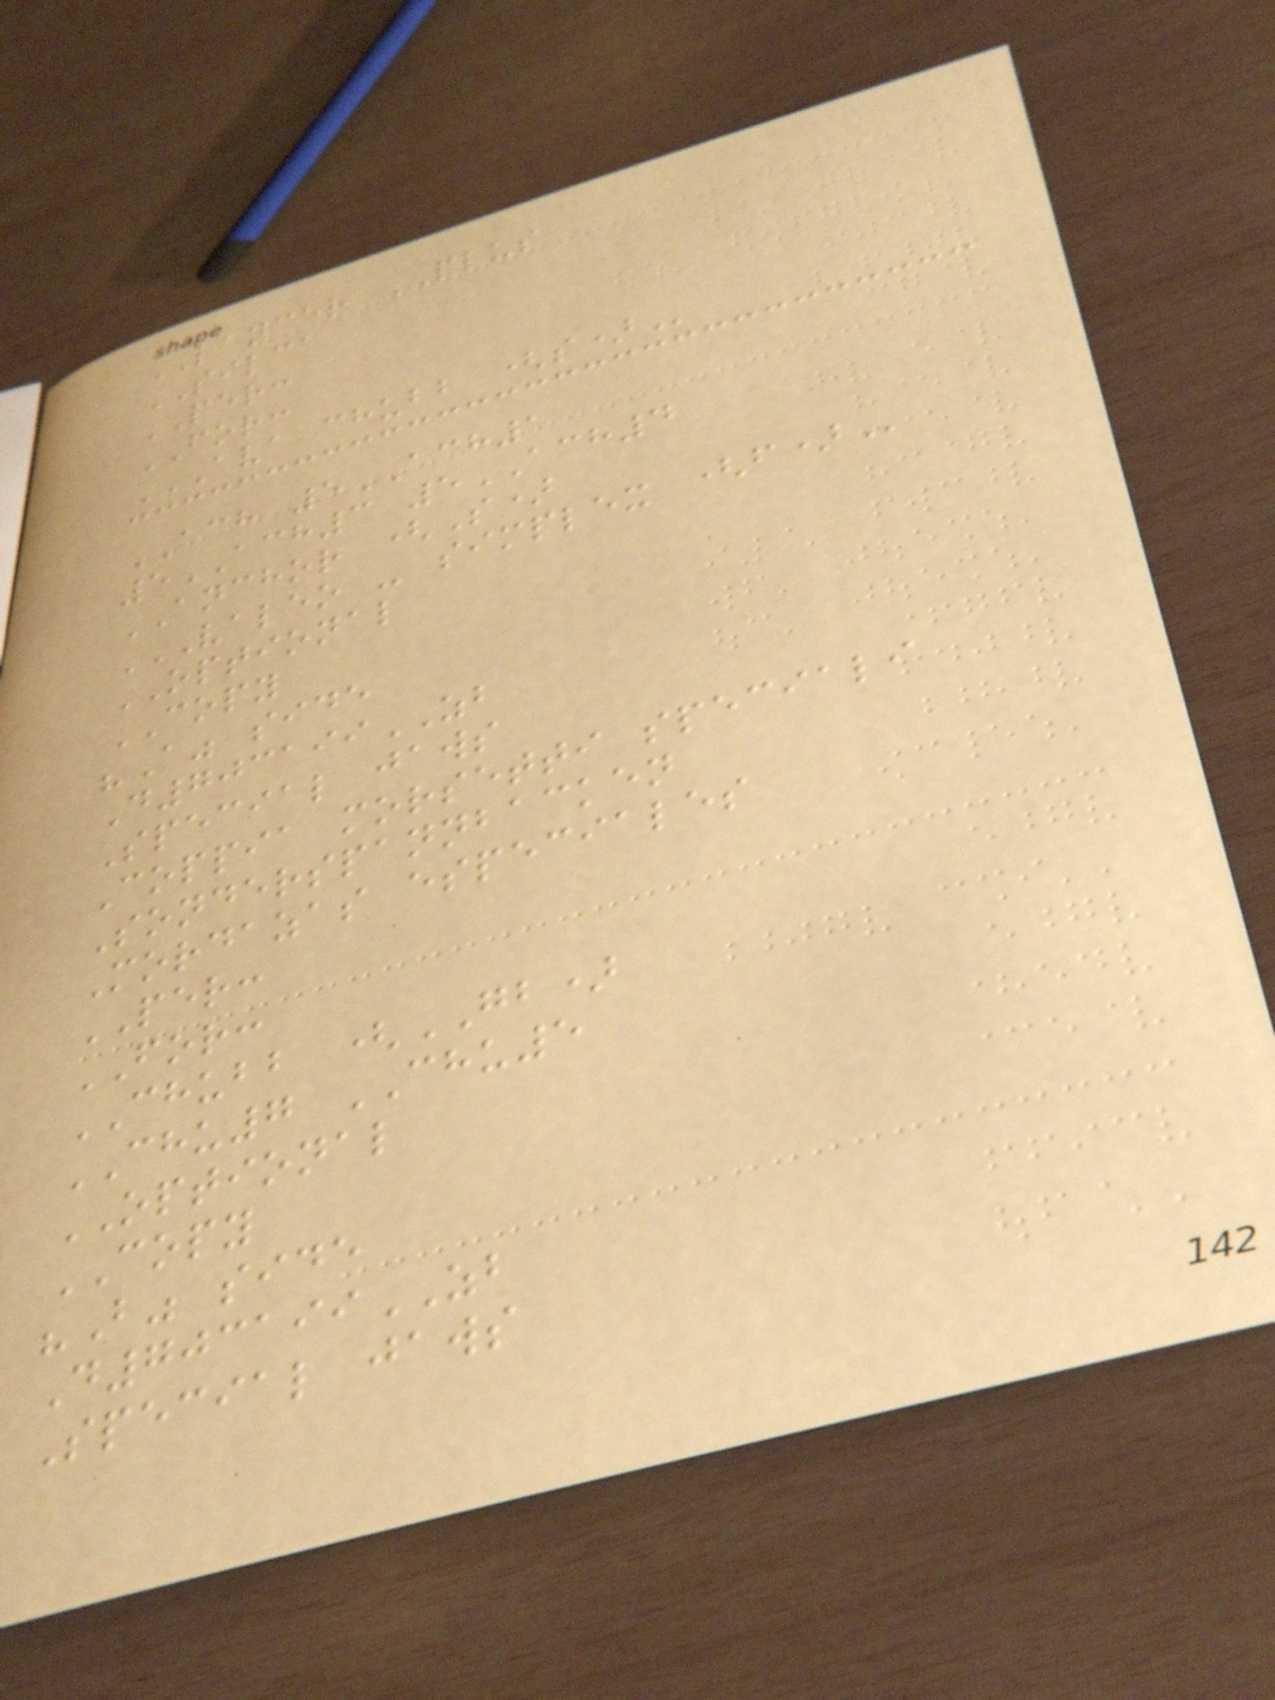LANCER PLUS
SILCA
PER:
FOR:
AVA CHUBB (S)
ACH 5ACH1
5ACH3 5ACH4
ANCHOR (S)
VALEO - SIMPLEX (F)
OPTIONAL
COPY
"A" side
D703199ZB
Special jaws
Coppia morsetti speciali
Sonderspannbacken
Mordazas especiales
PER:
FOR:
CHUBB (GB)
CHU7 CHU5
OPTIONAL
COPY
"B" side
D703199ZB
Special jaws
